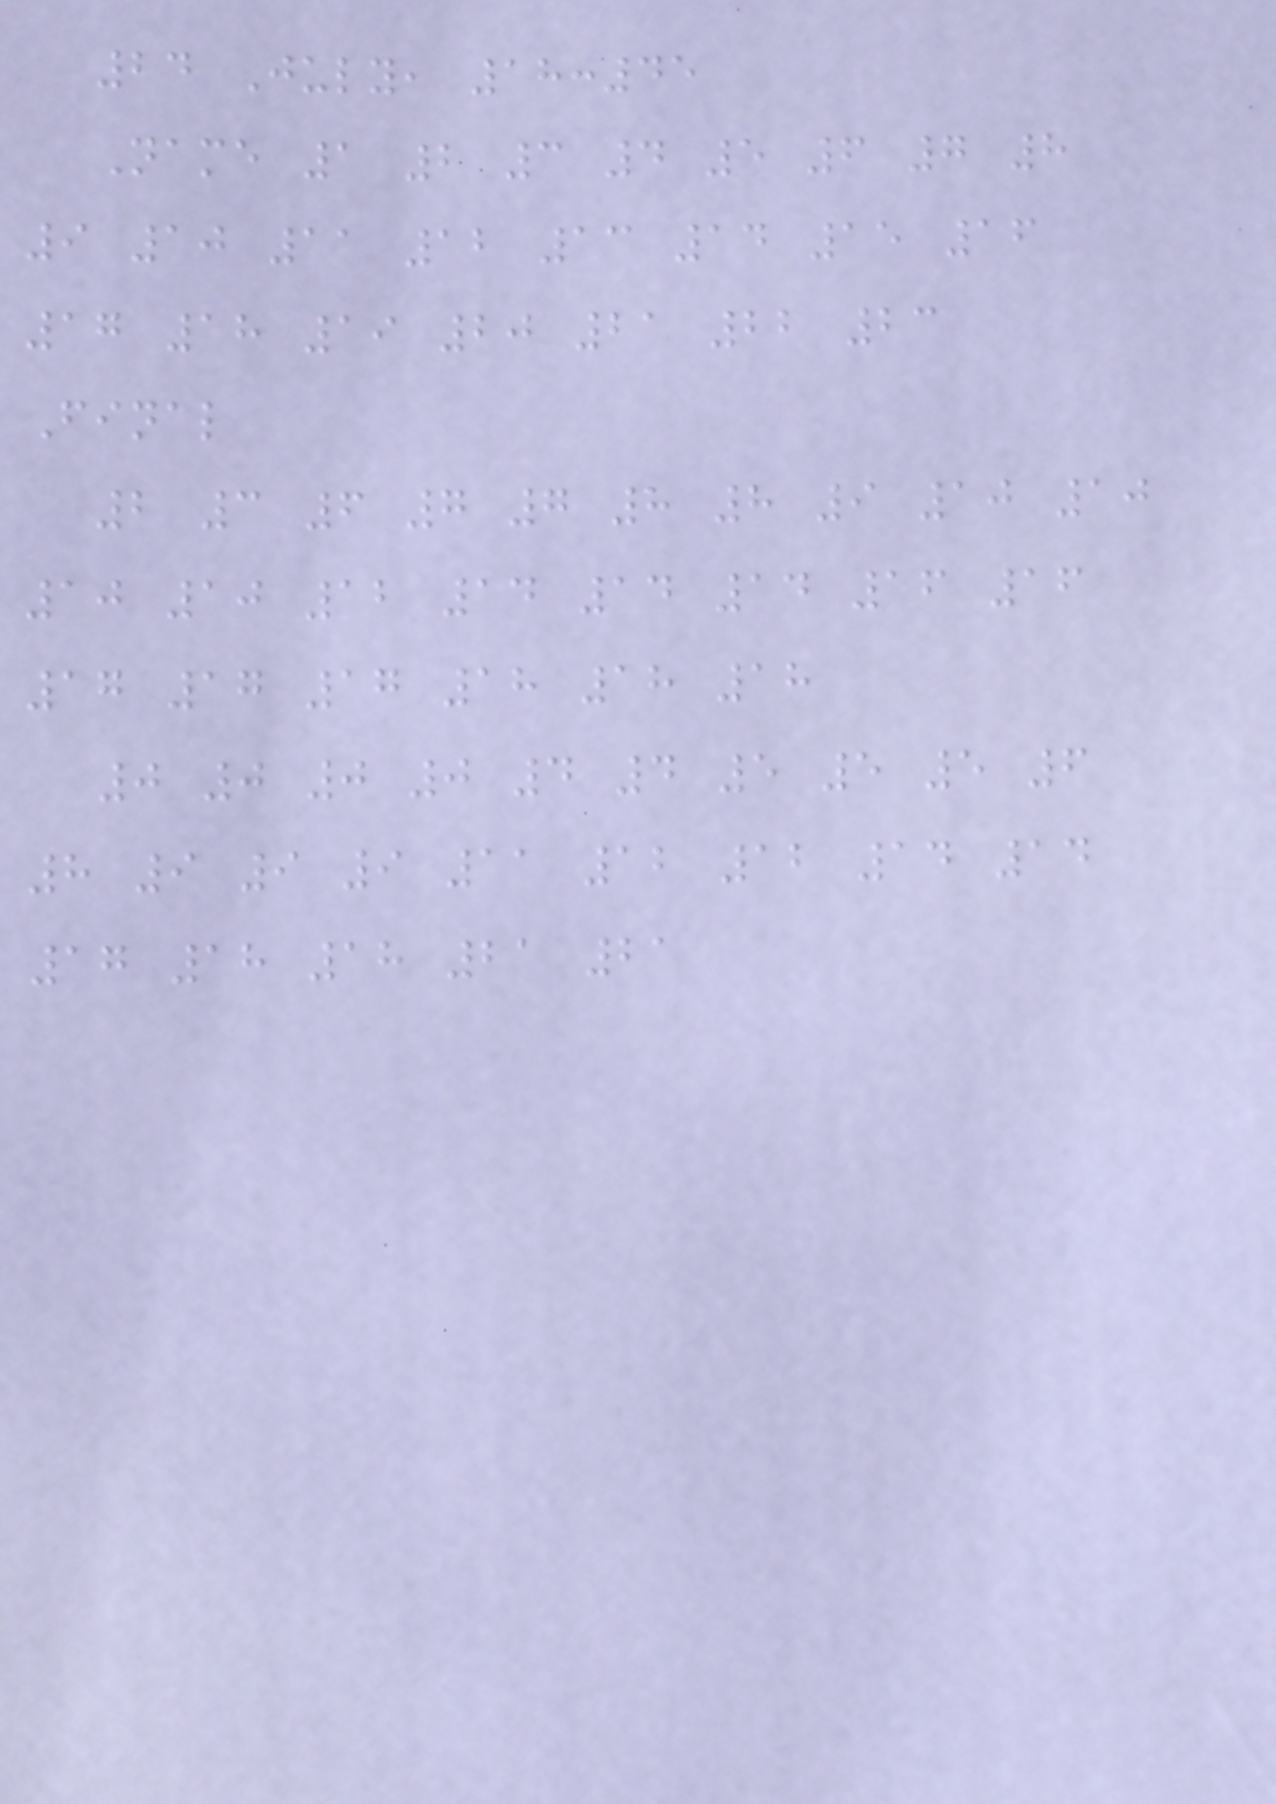24 July, 18:45
Name 1 2 3 4 5 6 7 8
9 10 11 12 13 14 15 16
17 18 19 20 21 22 23
Final
2 3 6 7 7 8 8 9 10 10
10 10 12 14 14 14 16 16
17 17 17 18 18 18
0 0 0 0 4 4 5 5 5 6
8 9 9 9 11 12 12 14 14
17 18 18 21 21
